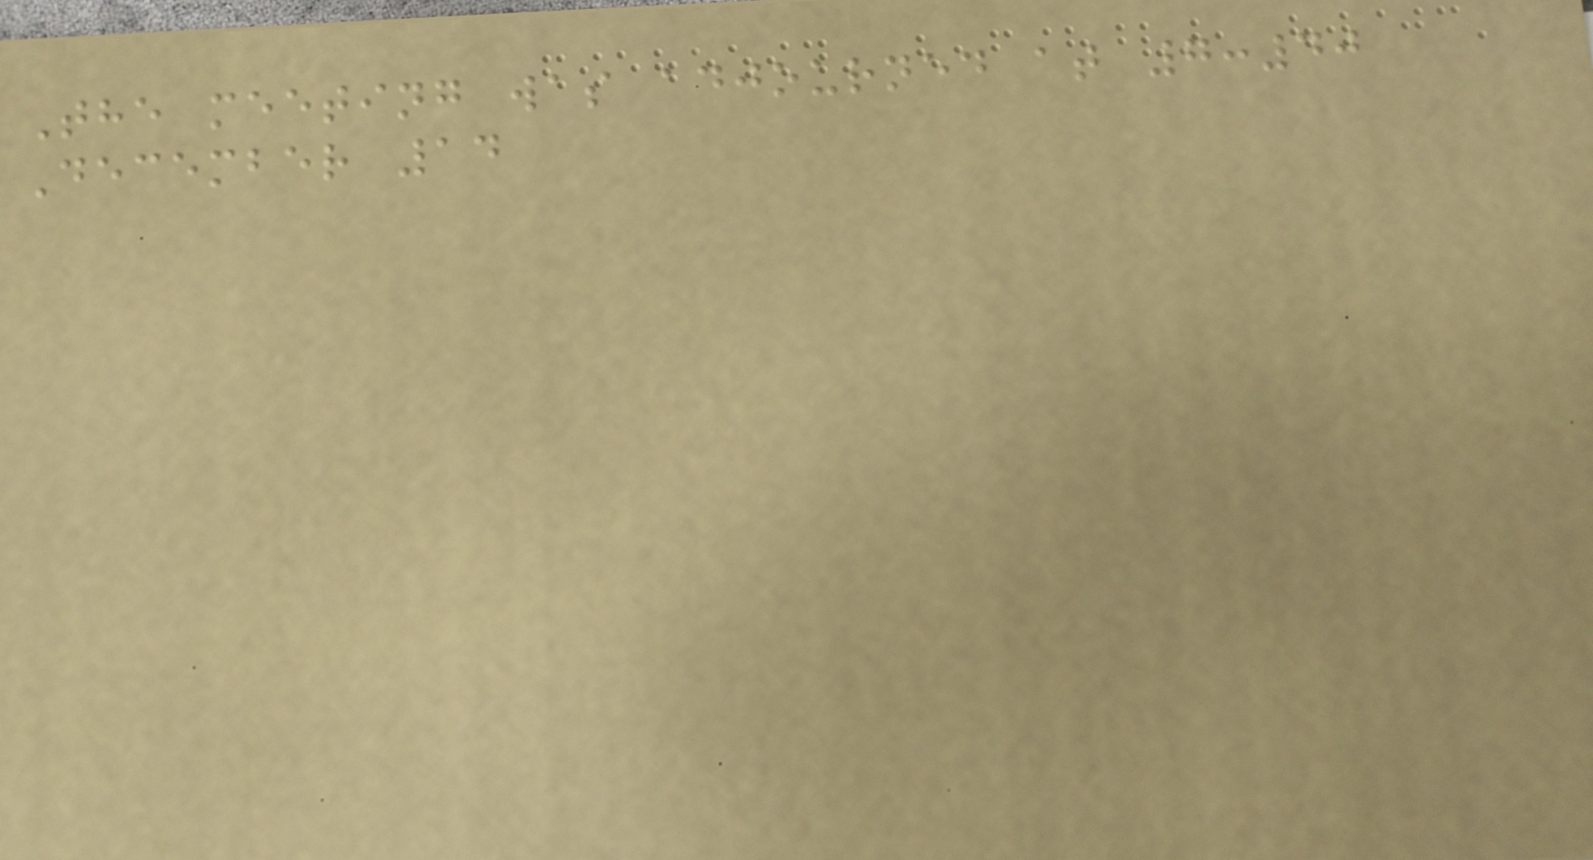The meeting was adjourned at 7:40
December 14
